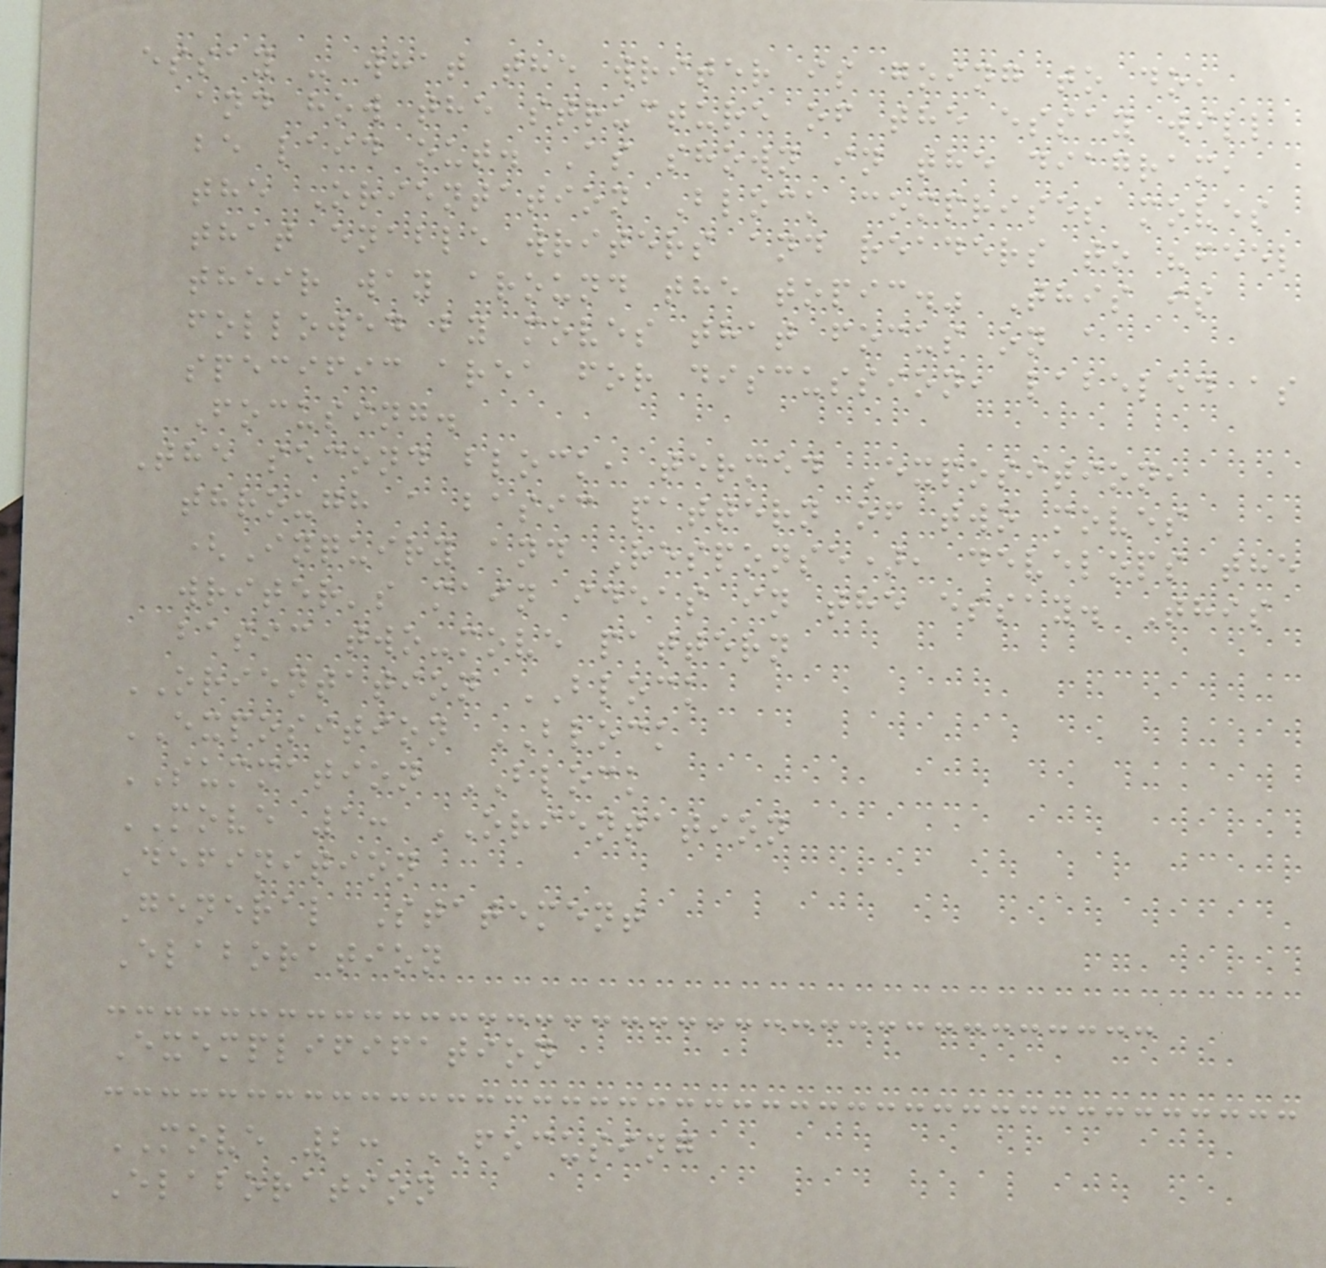essay - what the writer is going to do,
and how the structure of the essay will
be laid out. As shown in the diagram,
the Orientation Block comprises moves
that enable writers and readers to "feel
their way around the topic." This is
followed by moves that focus on a
specific area for discussion, labeled as
Focusing.
The second block, termed Exposition,
through a basic pattern of two moves
(Inquiry and Response), develops the
writer's main ideas in the essay. This
basic two-move pattern
ORIENTATION BLOCK
EXPOSITION BLOCK
SUMMATION BLOCK
MOVE 1: ORIENTATION
Definition
General Statement
Elaboration
Exemplififation
MOVE 2: FOCUSING
Elaboration
